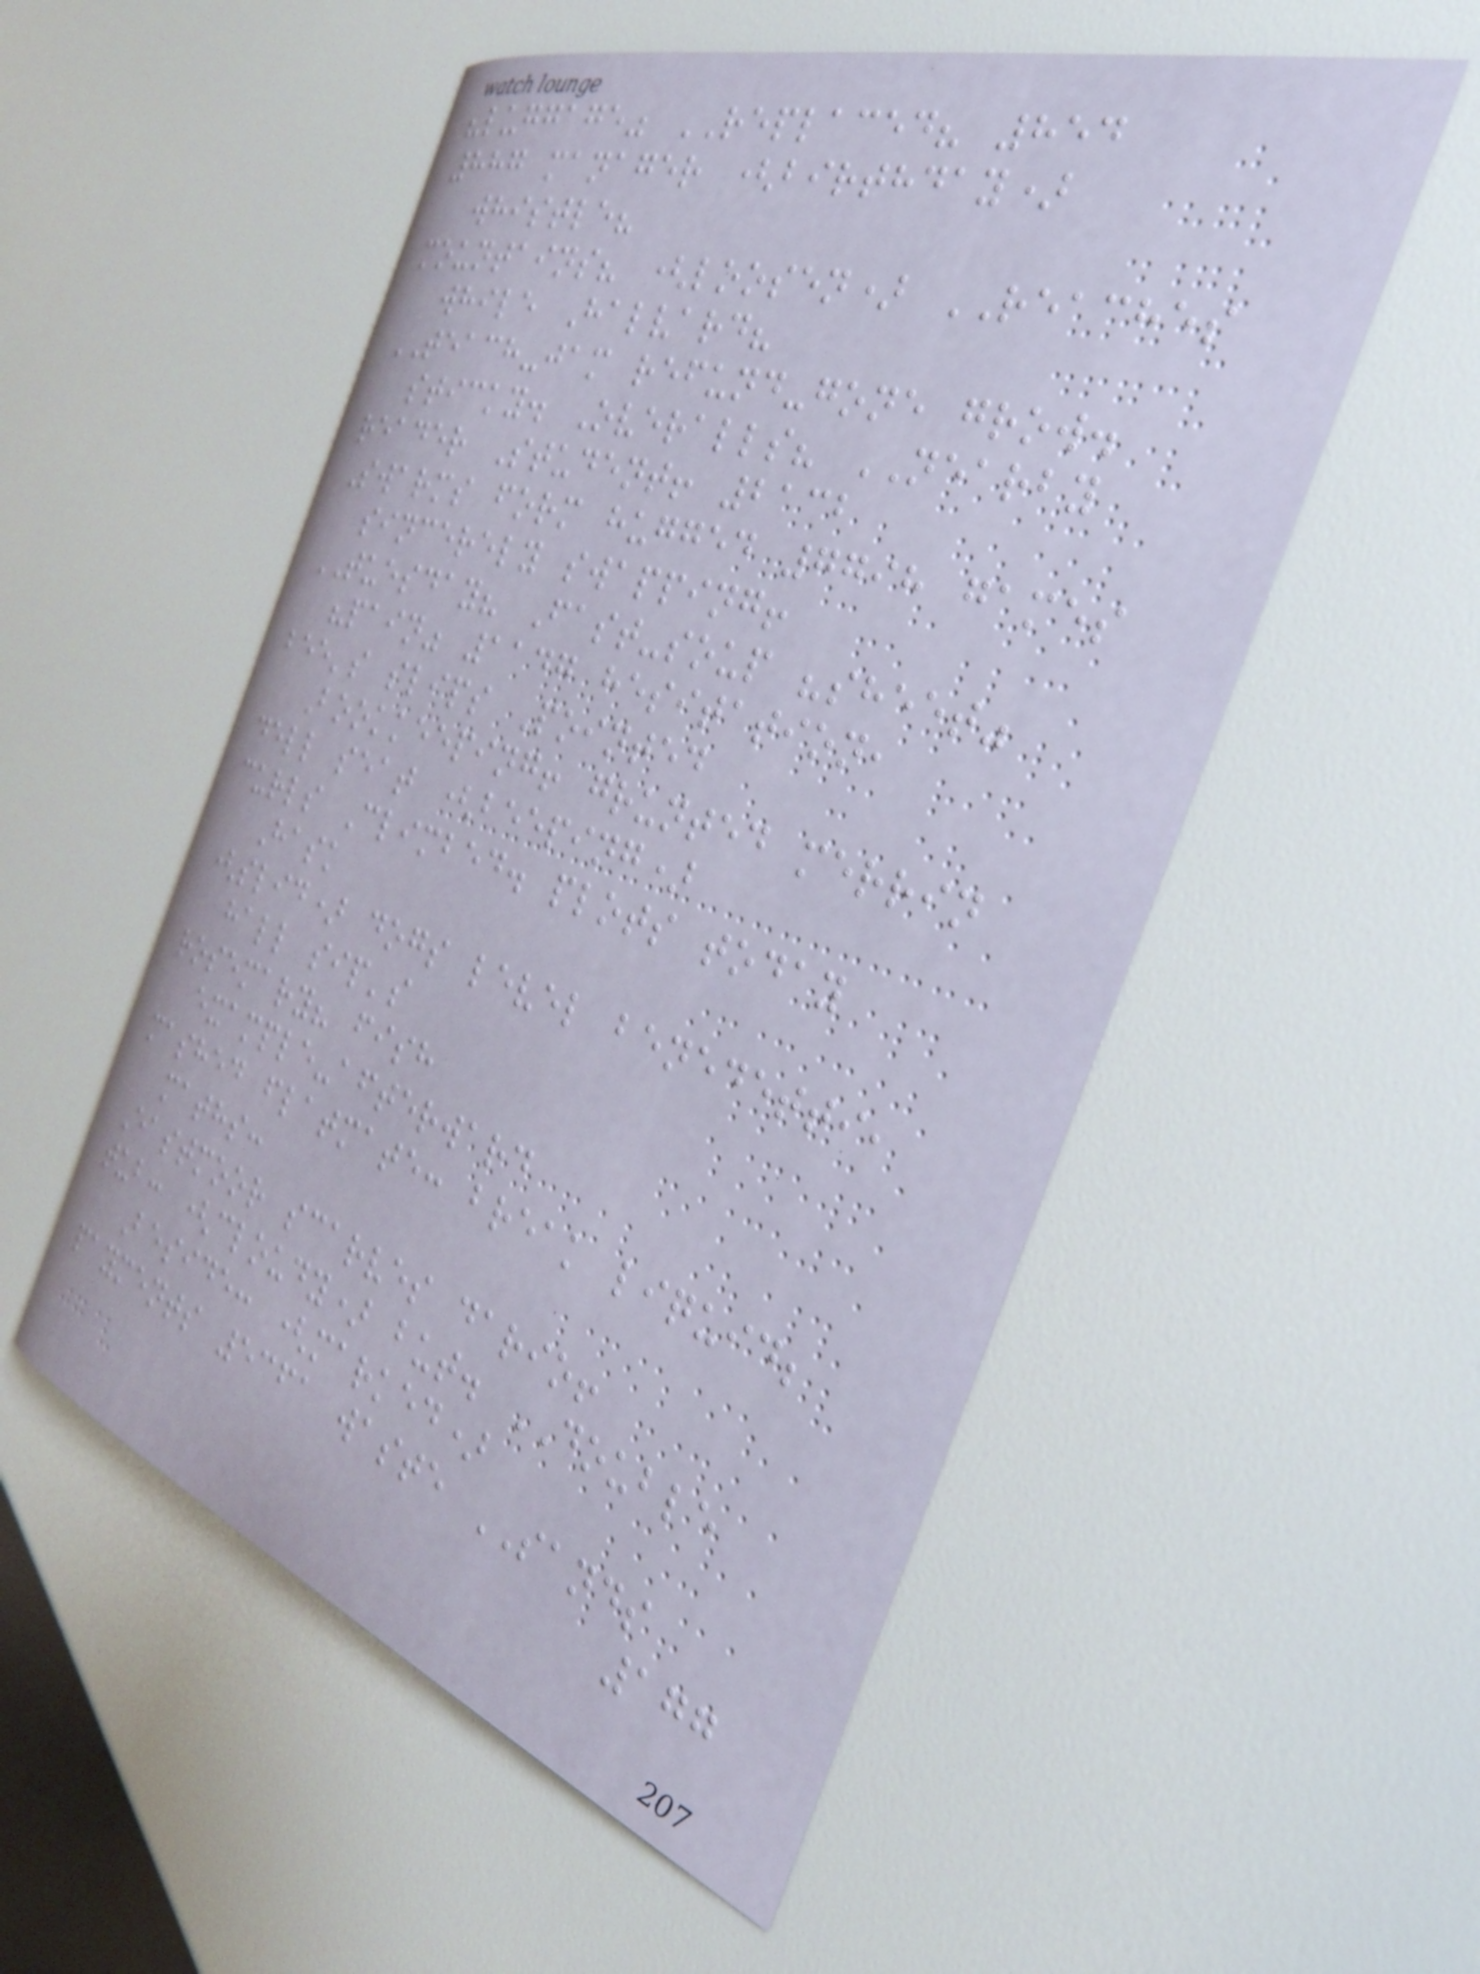"luggage" REPLACED? 854
887 manager (birthday)
whistle?
mountains? (loosen) REACHES
while Halvard?
TEACH-jam refund-gone grow.
sticky. Overalls? NEARBY
reader Student! 2132
Swarms form hugged 7798 games
sincerely swapping!
TUESDAY? Fast-soup "sheet"
"pain" 1147 hesitation,
bee's slips Pointed
Bookkeeping! grunted merrin
dell seat (beeping)
curls Climbed. plots today
Hask
(slid) dogs level benedetti,
hall sip's
rosemary? fish
example-afterward
mashed flatmate: break liquid;
maths:
Eastmoor scarves dario!
tub: (cloudy) but. DOUBLE
Beside: (marked)
payments 5361 waste SANDS
177
